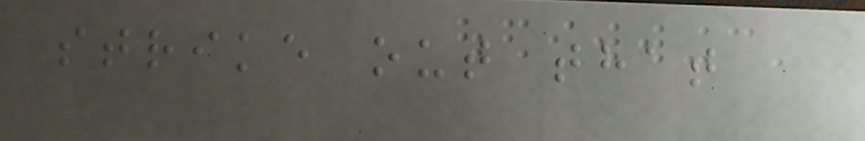strike out that
